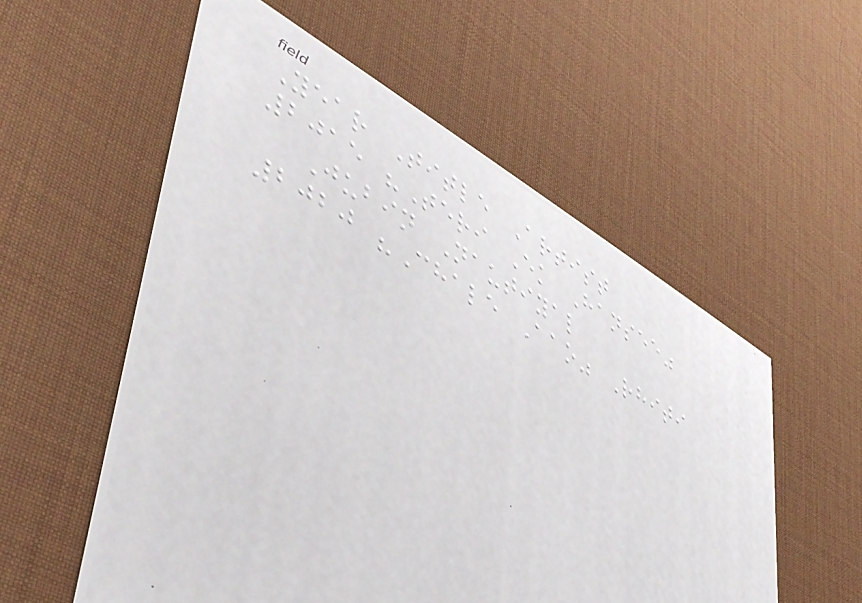Year Title Artist
2015 "Teri Ek Hansee"
Jubin Nautiyal
2020 "Chale Aao" Rhiti
